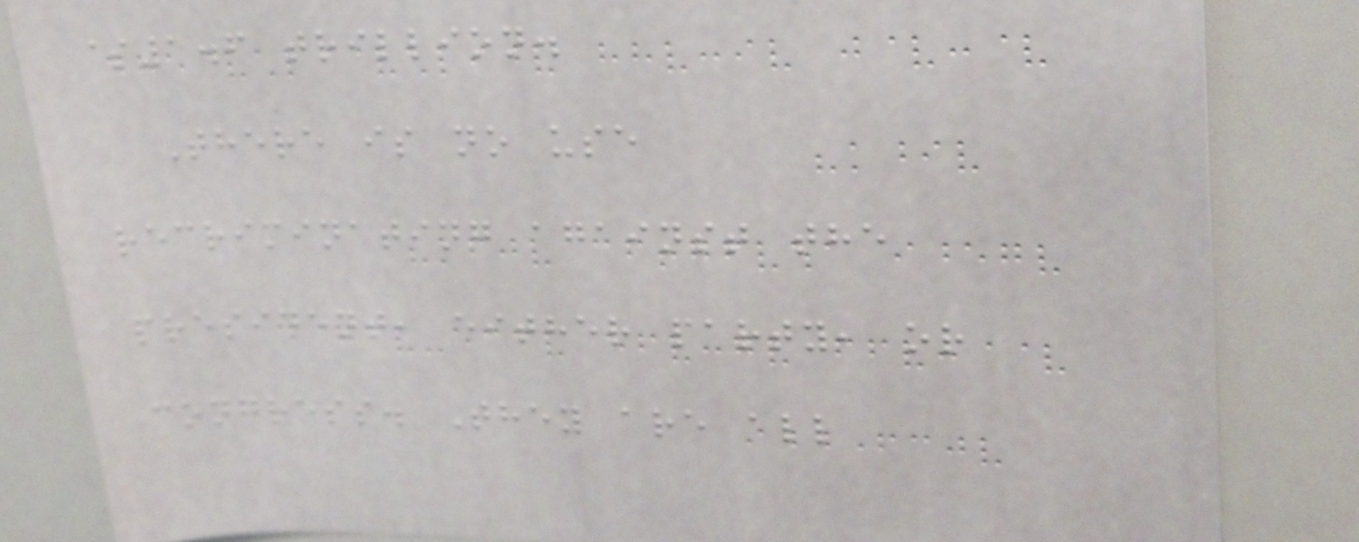$1.6 trillion.
There is no use
recriminating against the
president, either party, or
congress. They are all
